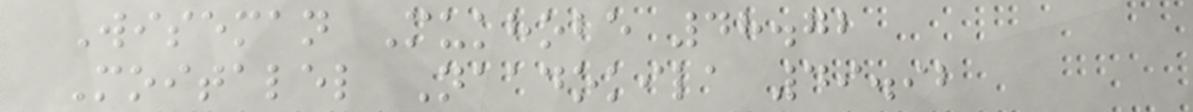Wiseman Mukhobe 48.72
Moitalel Naadokila 49.92
